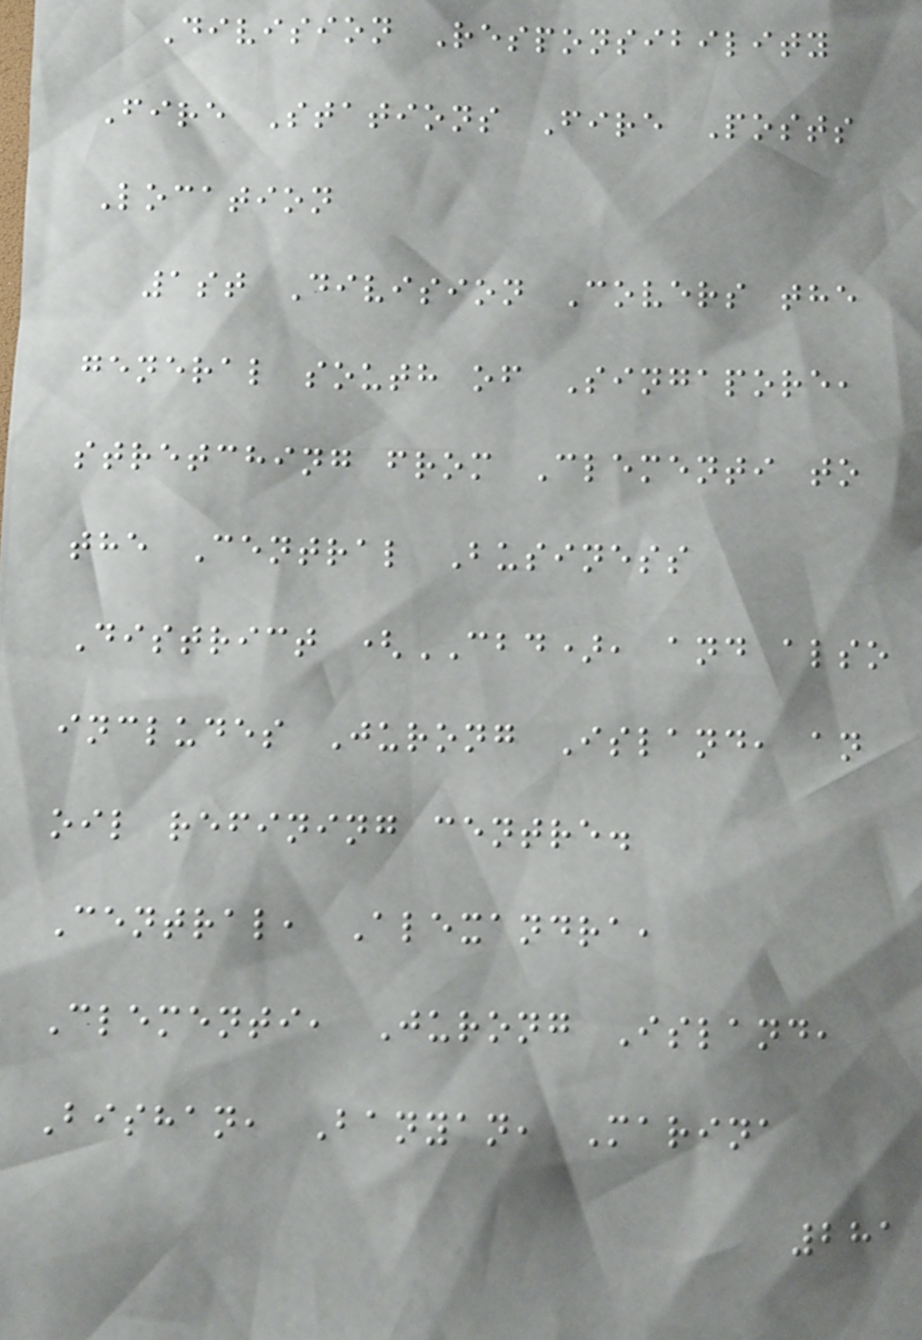Division Responsibility
Fire Stations Fire Posts
Location
1st Division Covers the
general south of Singapore,
stretching from Clementi to
the Central Business
District (CBD), and also
includes Jurong Island, an
oil refining centre.
Central, Alexandra,
Clementi, Jurong Island,
Bishan, Banyan, Marina
281
